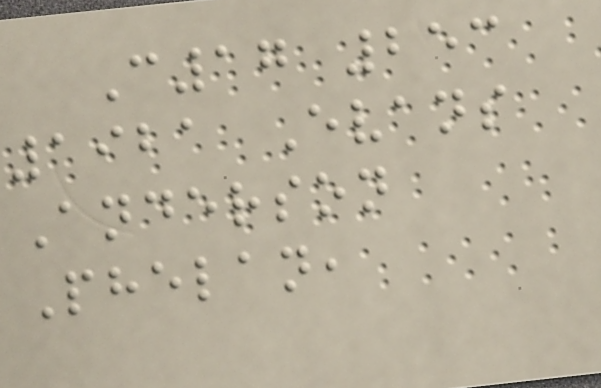C17 253
1921 Evans
Anderson
Phelan,
